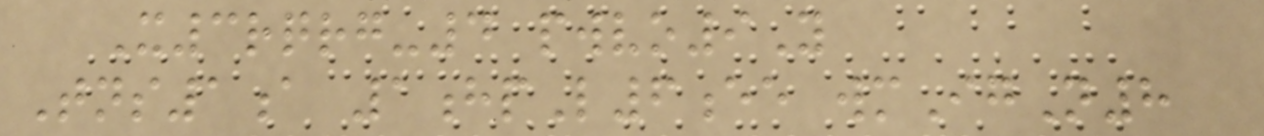X3rqrg-4 pwvo9Y
Tns1a 1hpL6ee wmIgN8
